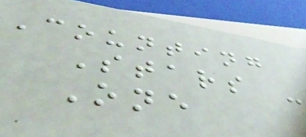Counting
Stars -
One
